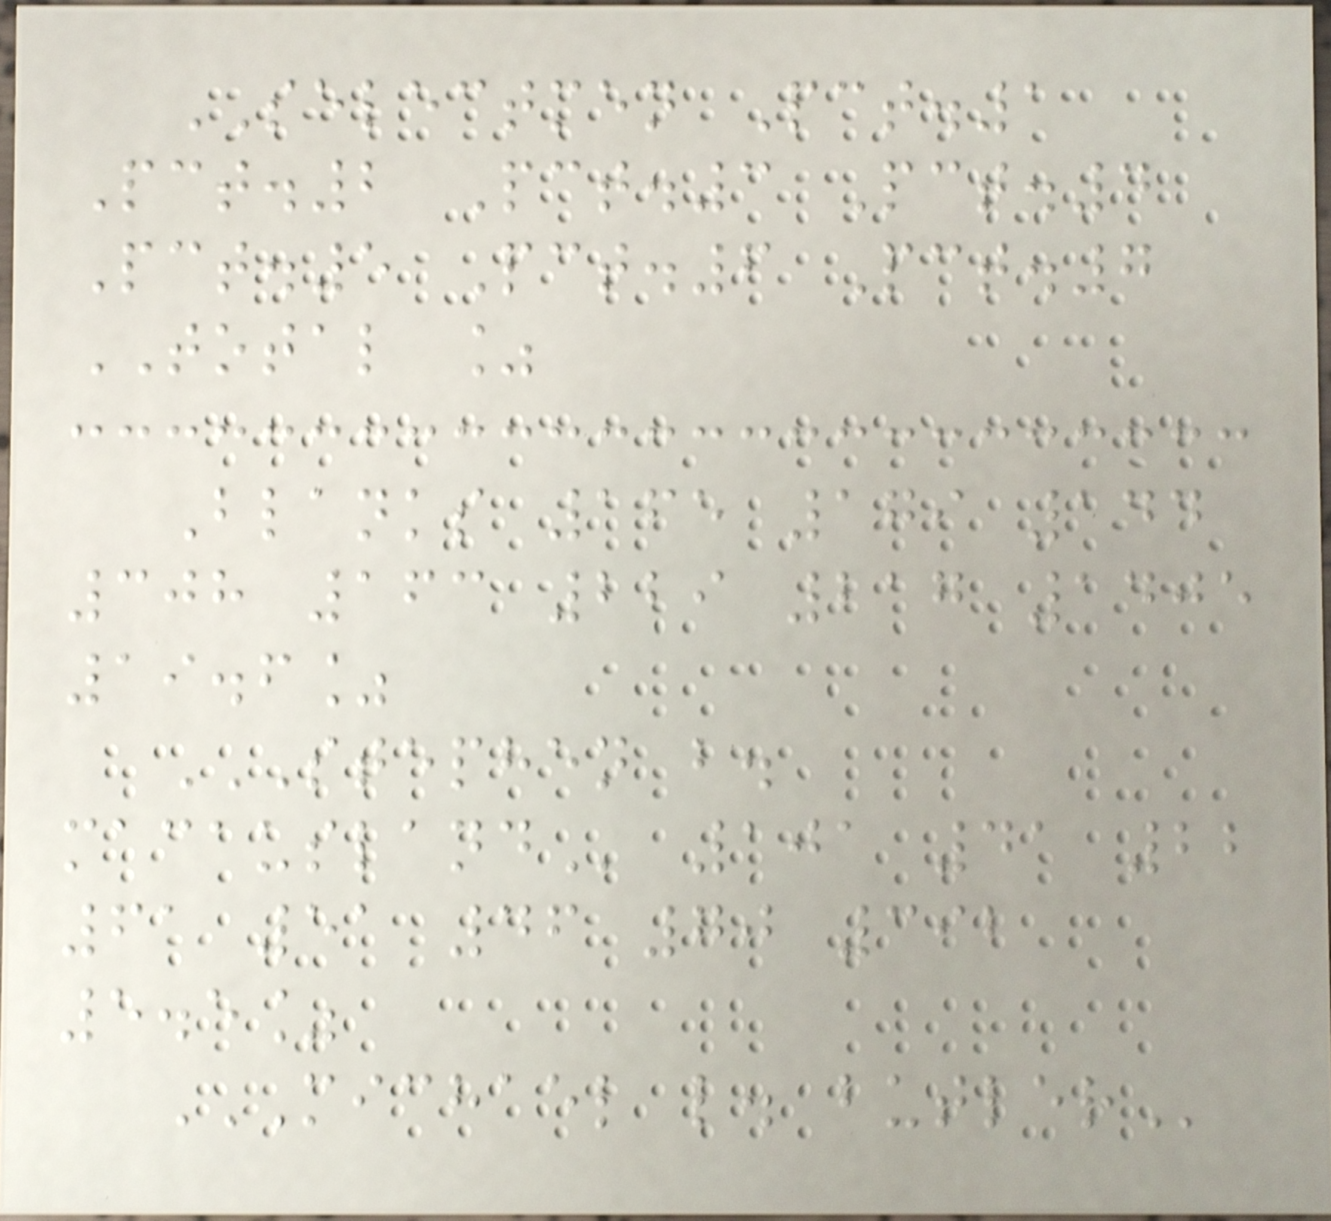SELECTMEN Pct.1
Pct.2 Pct.3 Pct.4
Pct.5 Pct.6 Pct.7
TOTAL %
Blanks 165 179 144
308 163 229 217 1405
19.6%
STEPHEN B.
MACAUSLAND 101 41 22
61 51 46 70 392
5.5%
MICHAEL L. BUTLER
